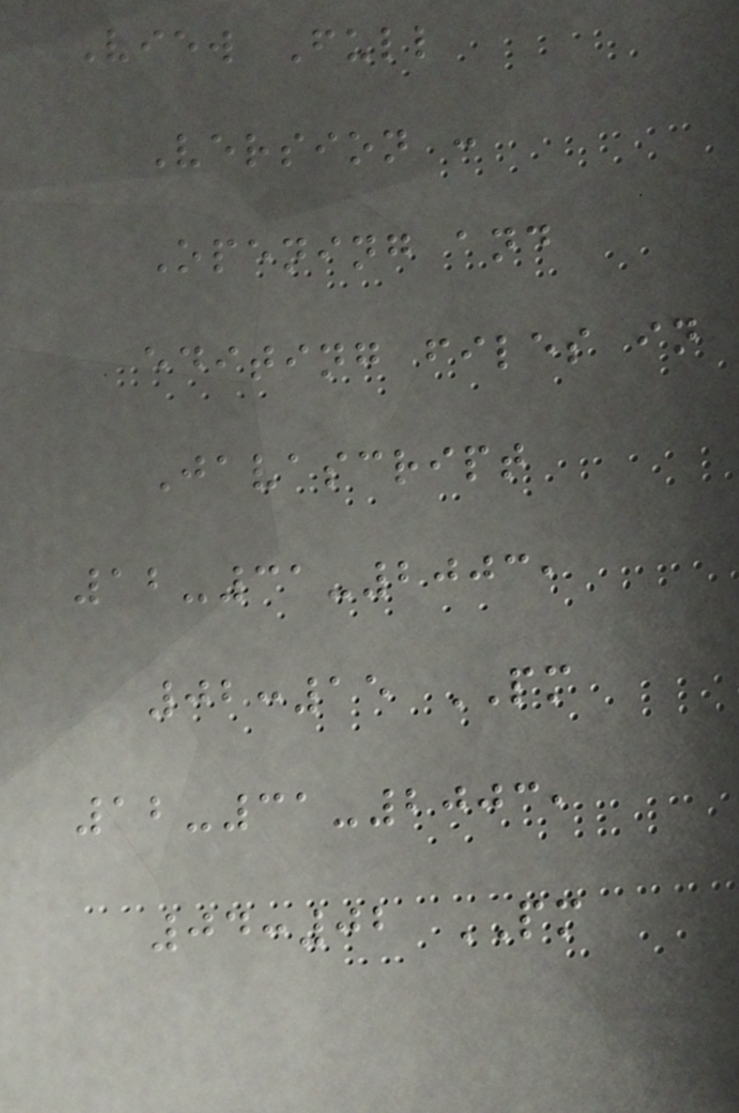View Full
Version :
Opening and
editing files in
Javascript
12-31-2003,
02:15 PM
12-31-2003,
04:02 PM
